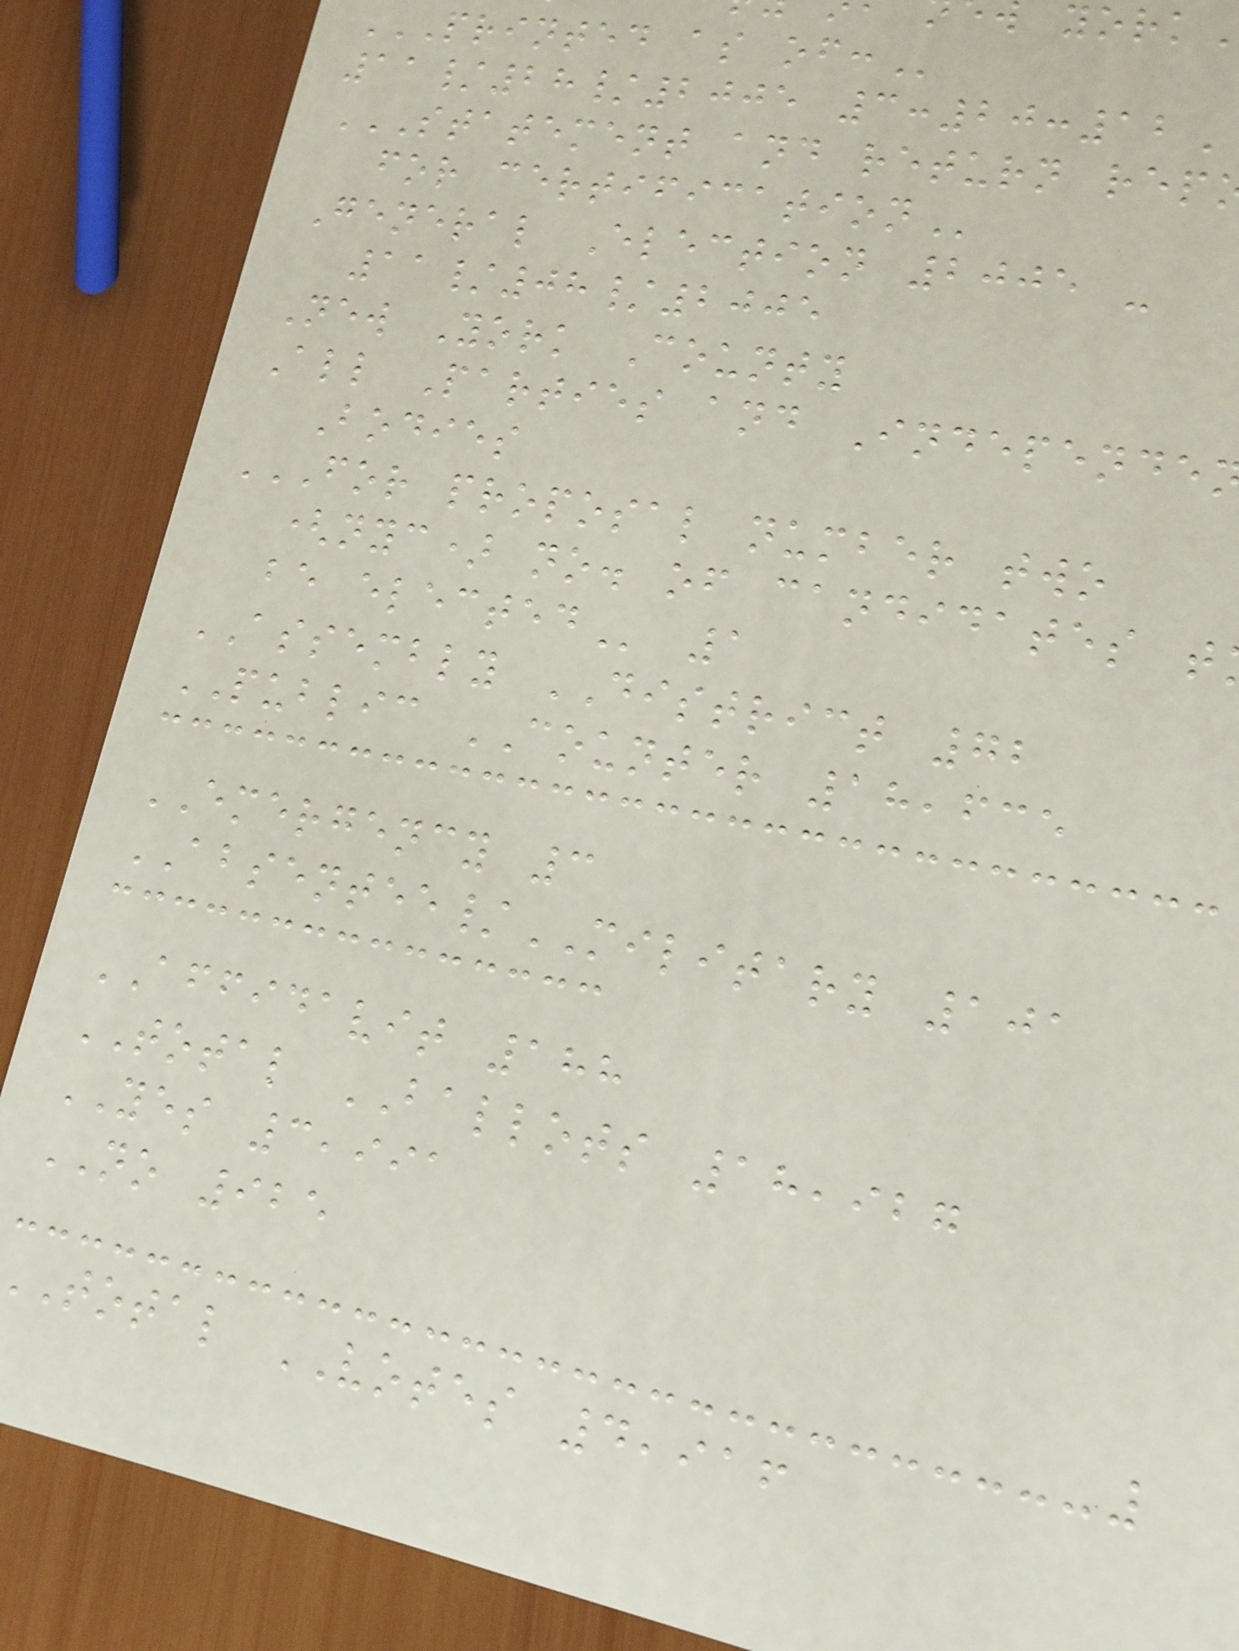PRINTED AS OF:
11/28/2005 3:20:12
General Election 2005 -
11/08/2005
New York County
All Parties and Independe
Bodies
FOR PROPOSAL NUMBER TWO
(nyc) no. of candidates
ASSEMBLY DISTRICT 72
PUBLIC COUNTER 18,635
EMERGENCY 3
ABSENTEE/MILITARY 101
AFFIDAVIT 188
TOTAL BALLOTS 18,927
YES 3,991
NO 925
total VOTES 4,916
